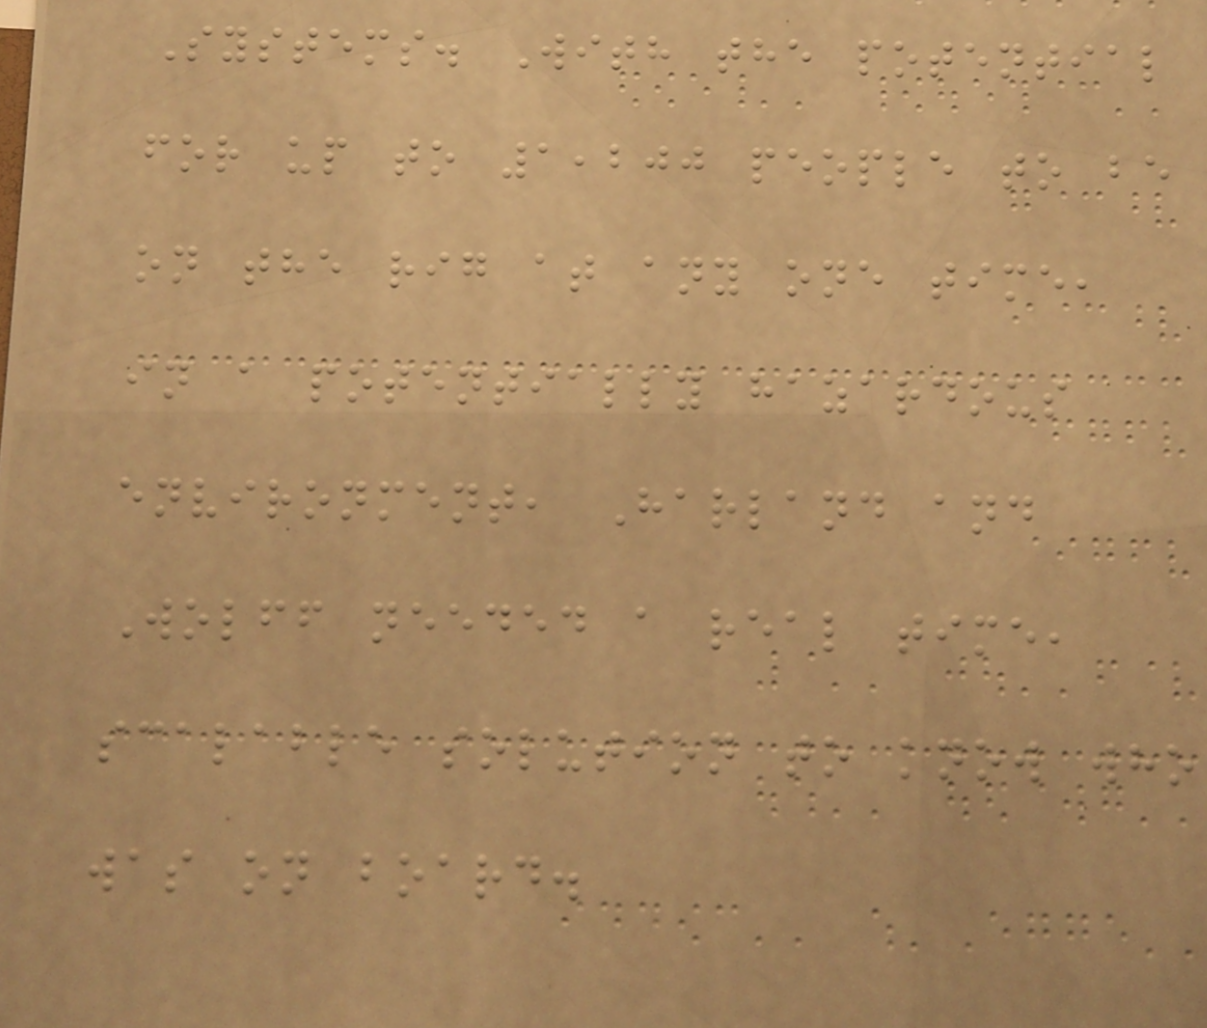Systems. With the potential
for up to 1,200 people to be
on the rig at any one time,
in a potentially hazardous
environment, Harland and
Wolff needed a real time,
scalable solution to know who
was on board.
